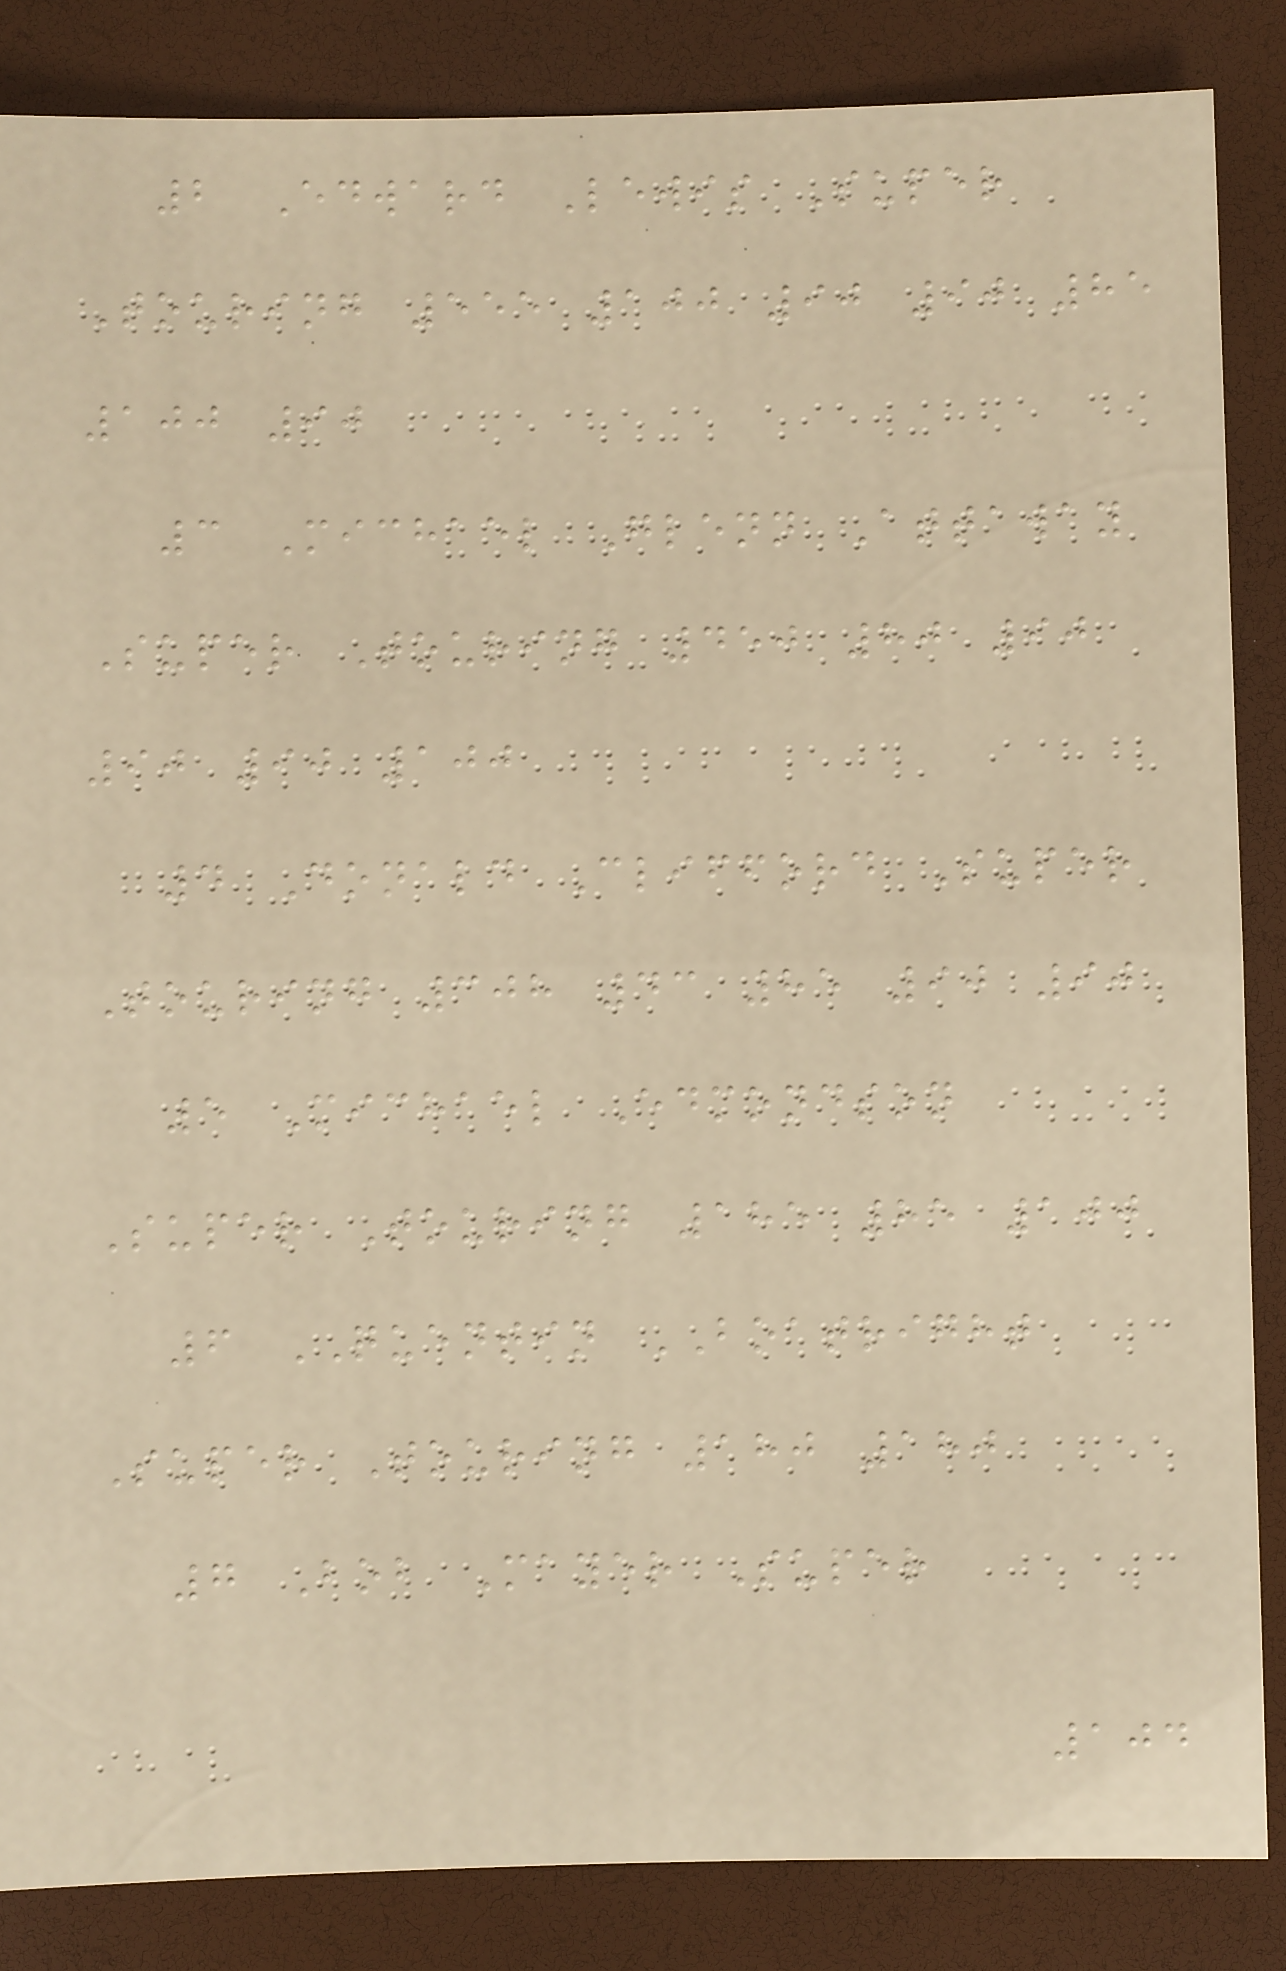2 Edward Lewis Super
Touring 555 100 90 90 85
100 90
3 Michael Glenn Attaway
Super Touring 450 80 90
90 90 100
4 Donald Clifford Super
Touring 308 43 85 90 90
5 Michael Edmondson
Super Touring 185 85 100
6 QUENTIN BOATRIGHT
Super Touring 180 180
7 Bob Mayer Super
104
